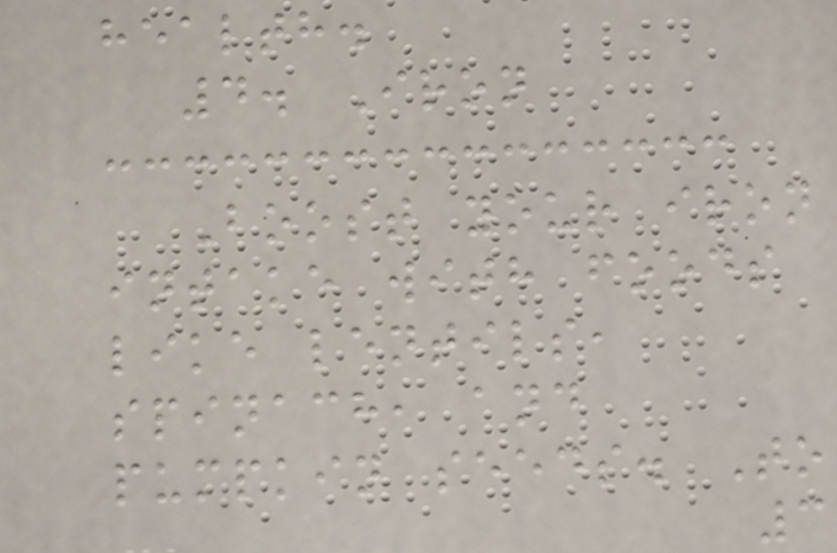health.
4. Iron
Boost your iron
intake with foods
like lentils,
spinach, and
pumpkin seeds. To
3
